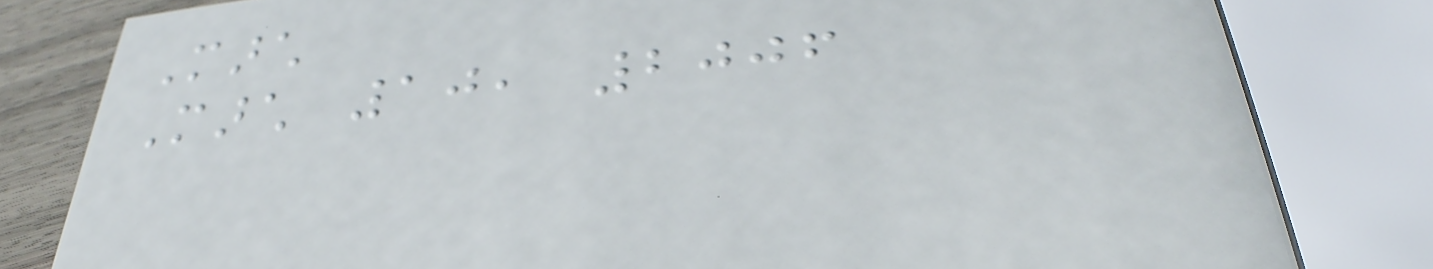March
March 10, 2006
